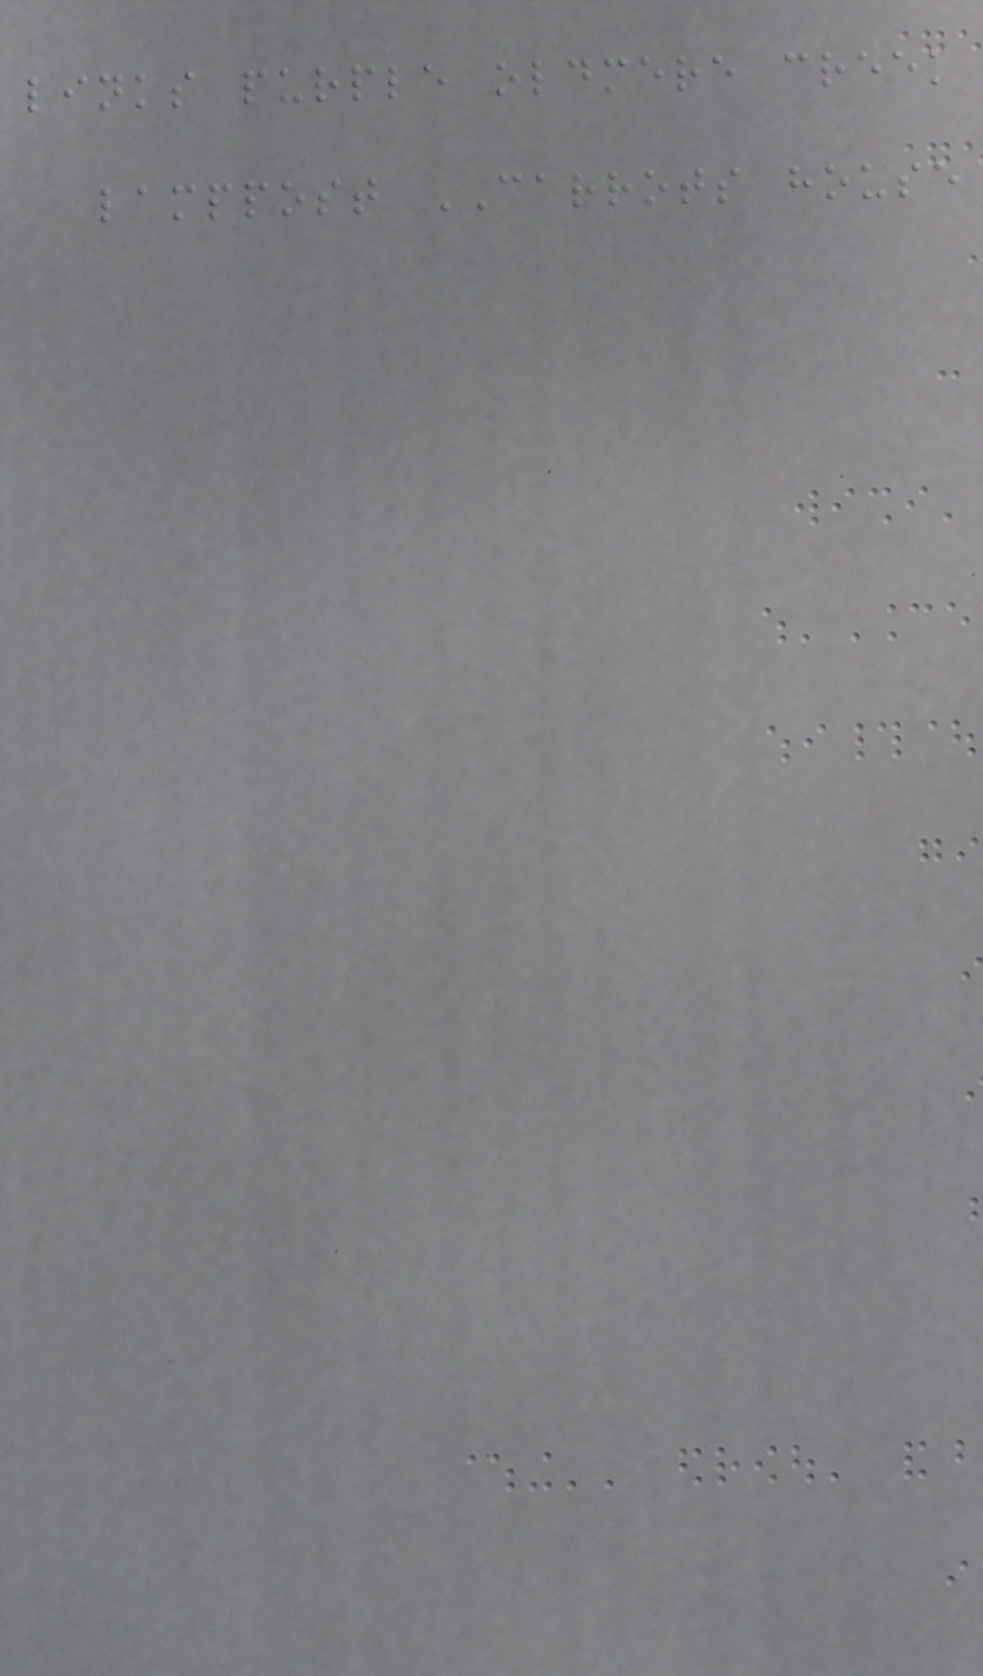links purple oldmere creek
lamppost CARROTS house
